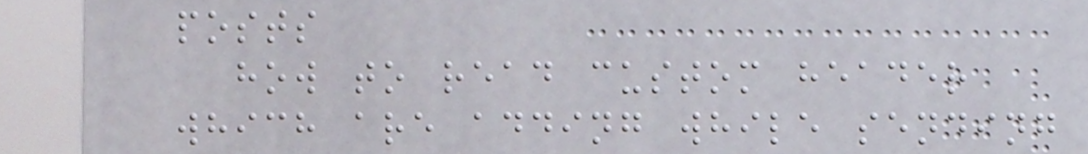posts
how to read custom header
which are adding while sending
